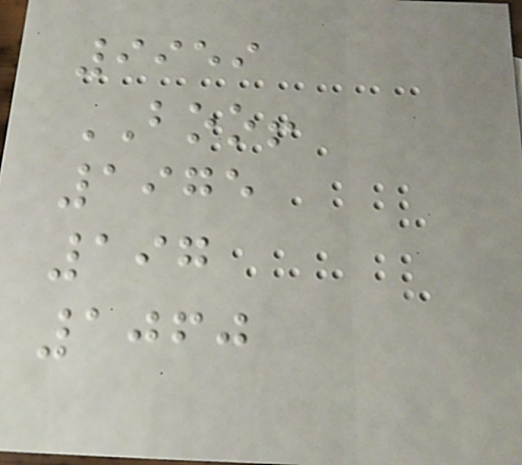9959
BOO!
1975
197
1060
